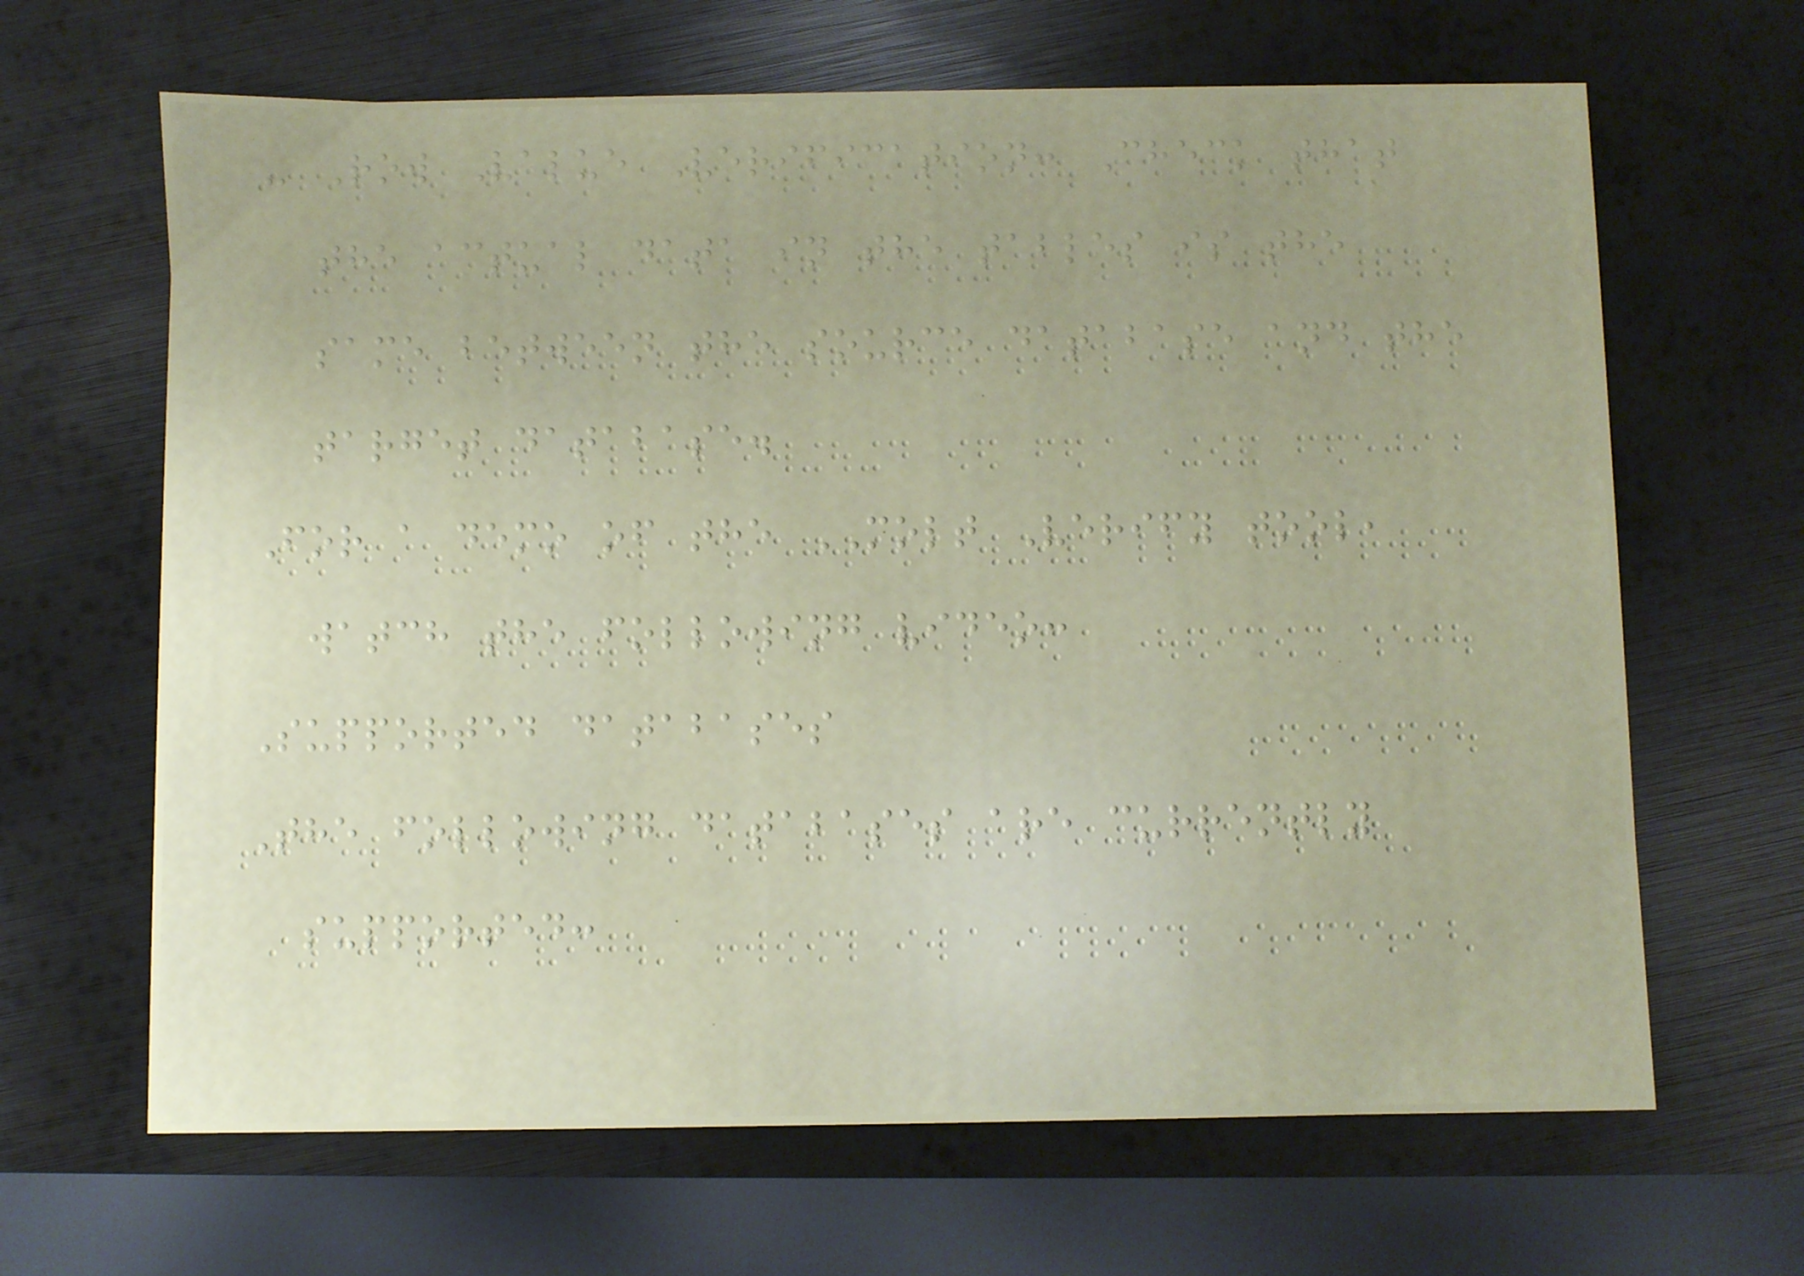- Row Value Verification: Check that
the actual data in the tables is the
same between the source database and the
target database.
For a demo of the MOLT Verify tool,
watch the following video:
Supported databases
The following databases are currently
supported:
